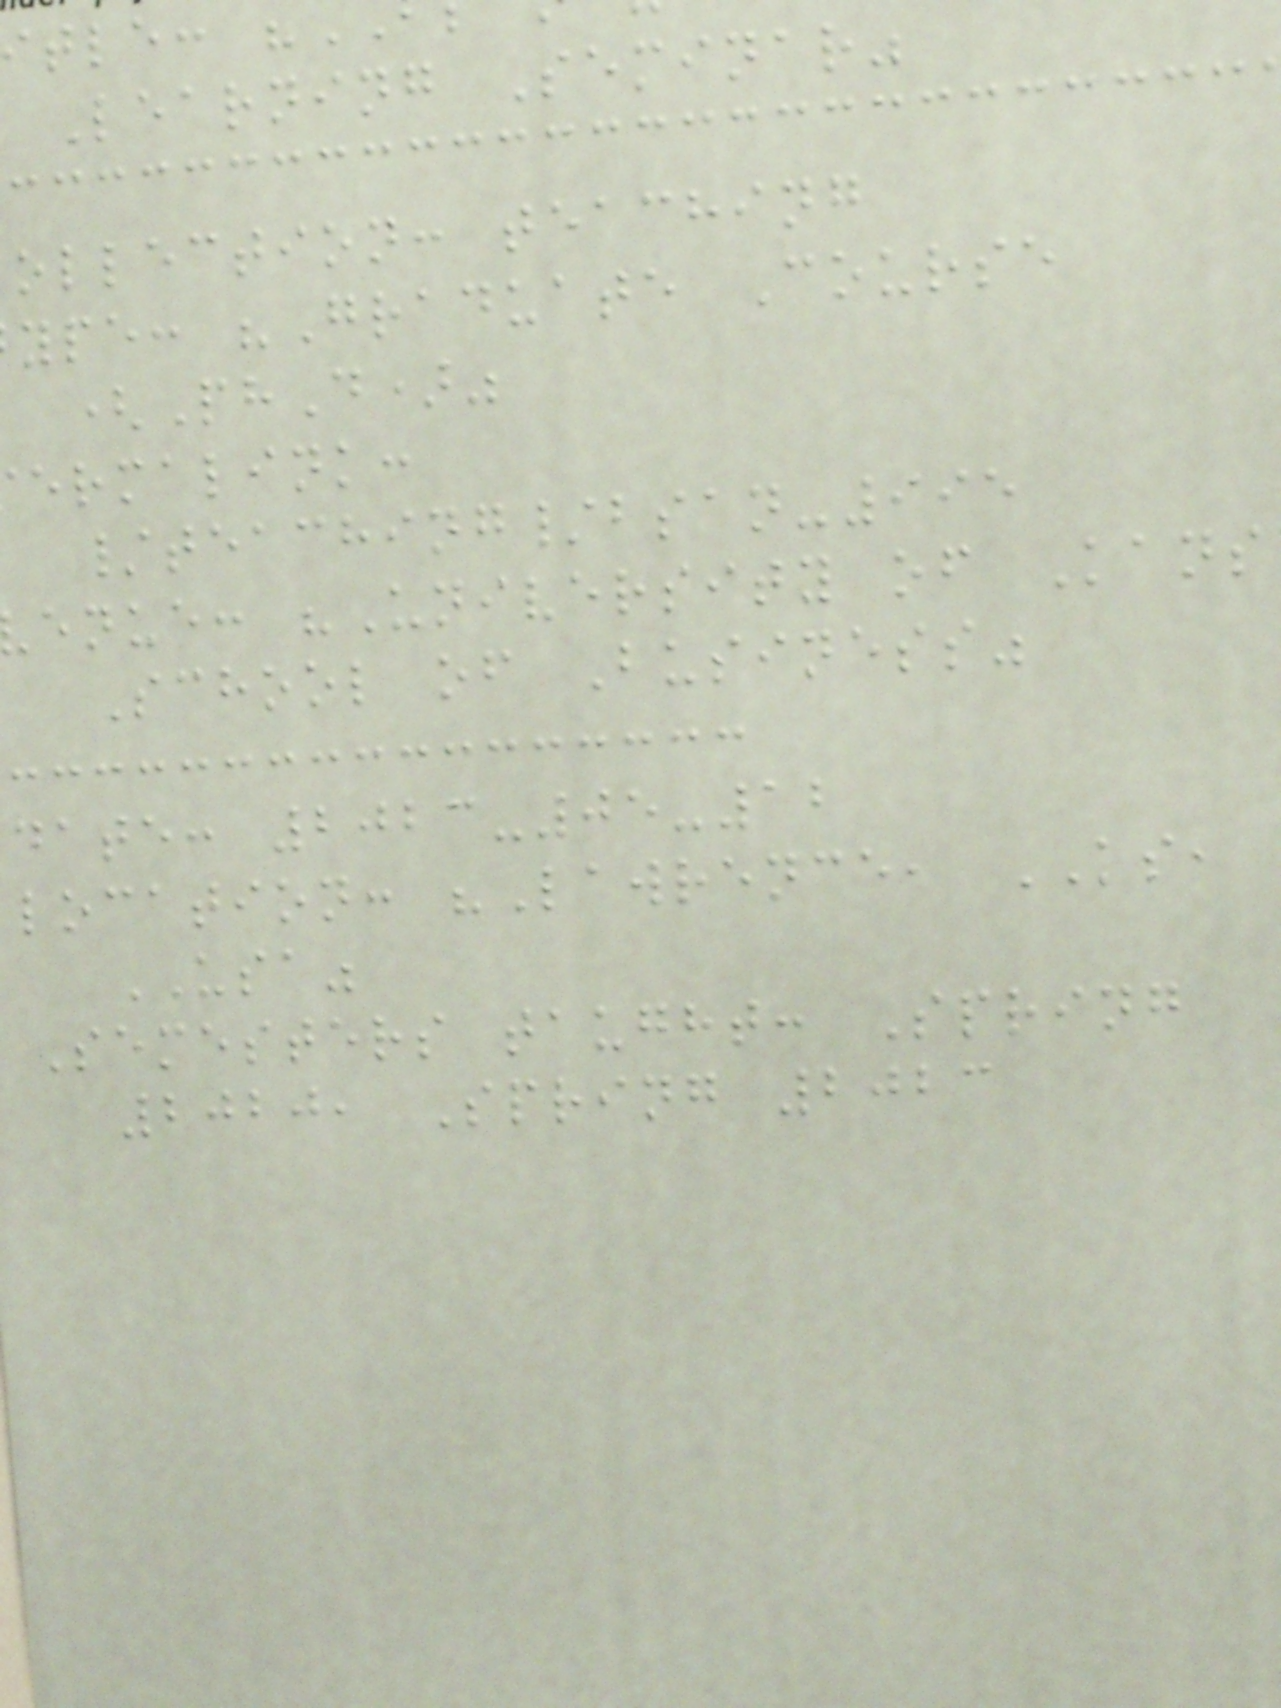Learning Seminar"
ollection: teaching
ype: "Graduate Course
(PhD)"
ermalink:
/teaching/bsan-995
enue: "University of Kans
School of Business"
date: 2023-05-12
location: "Lawrence, KS,
USA"
Semesters taught: Spring
2020, Spring 2023
